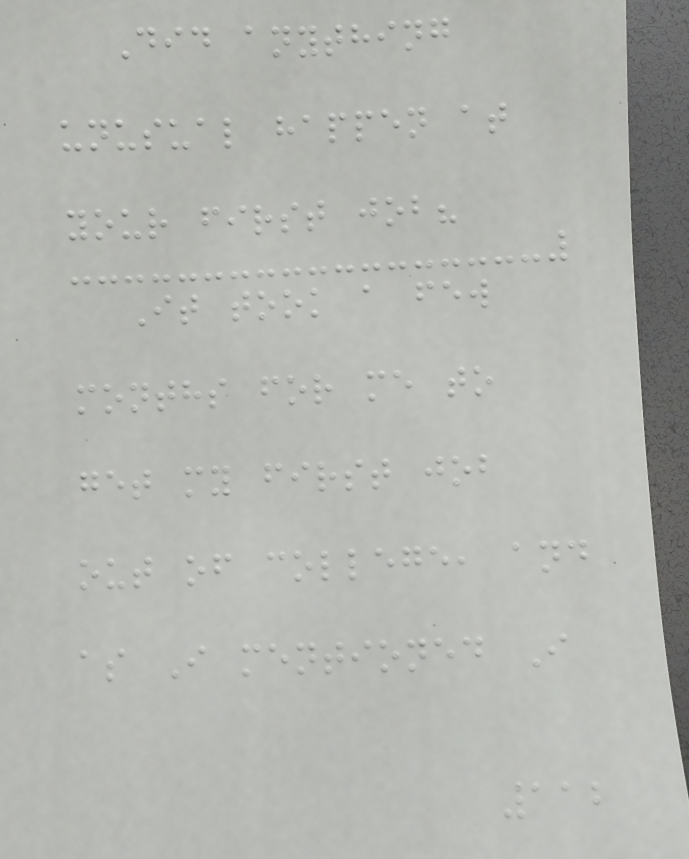Did anything
unusual happen at
your first job?
It took a few
months for me to
get my first job
out of college, and
as I mentioned I
112
